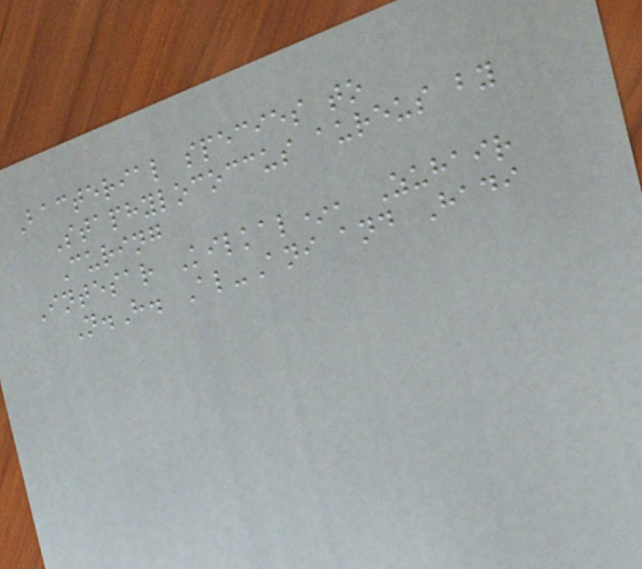Bacterial species to
Staphylococcus aureus by
Curing
Intesar Kilkal*, Zuhair
N.H. Al-Ani and Hadi
